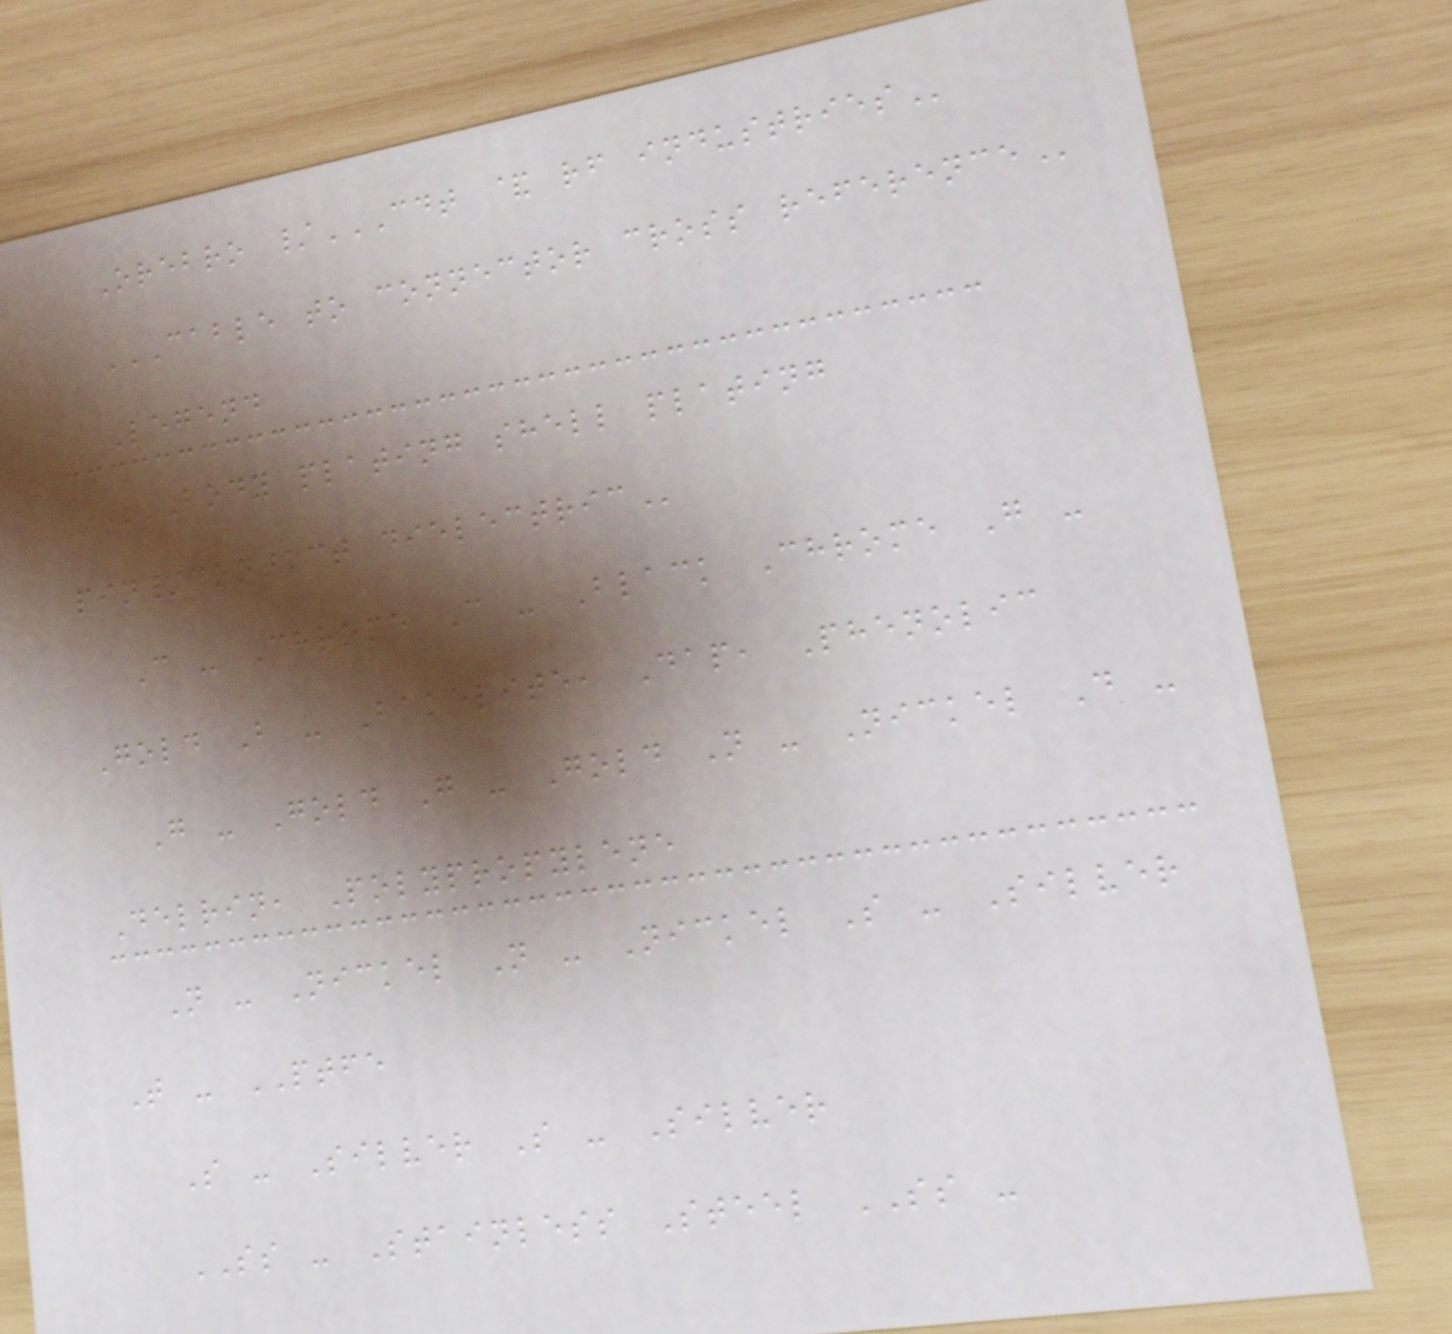Orebro /CDT & RF INDUSTRIES
CABLE TO CONNECTOR CROSS REFERENCE
Legend
BODY PLATING SHELL PLATING
PIN/CONTACT DIELECTRIC
C - Chrome C - Black Chrome G -
Gold B - Bakelite, Dap, Phenolic
G - Gold G - Gold N - Nickel D -
Delrin, Polypropylene
N - Nickel N - Nickel S - Silver
T - PTFE
S - Silver S - Silver
SS - Stainless Steel SS -
